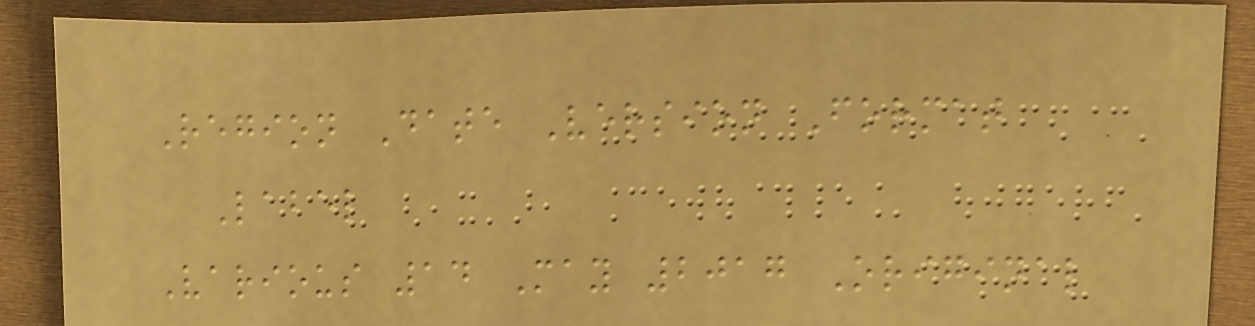Region Date Version Format
Label
Various 14 May 2017 Original
